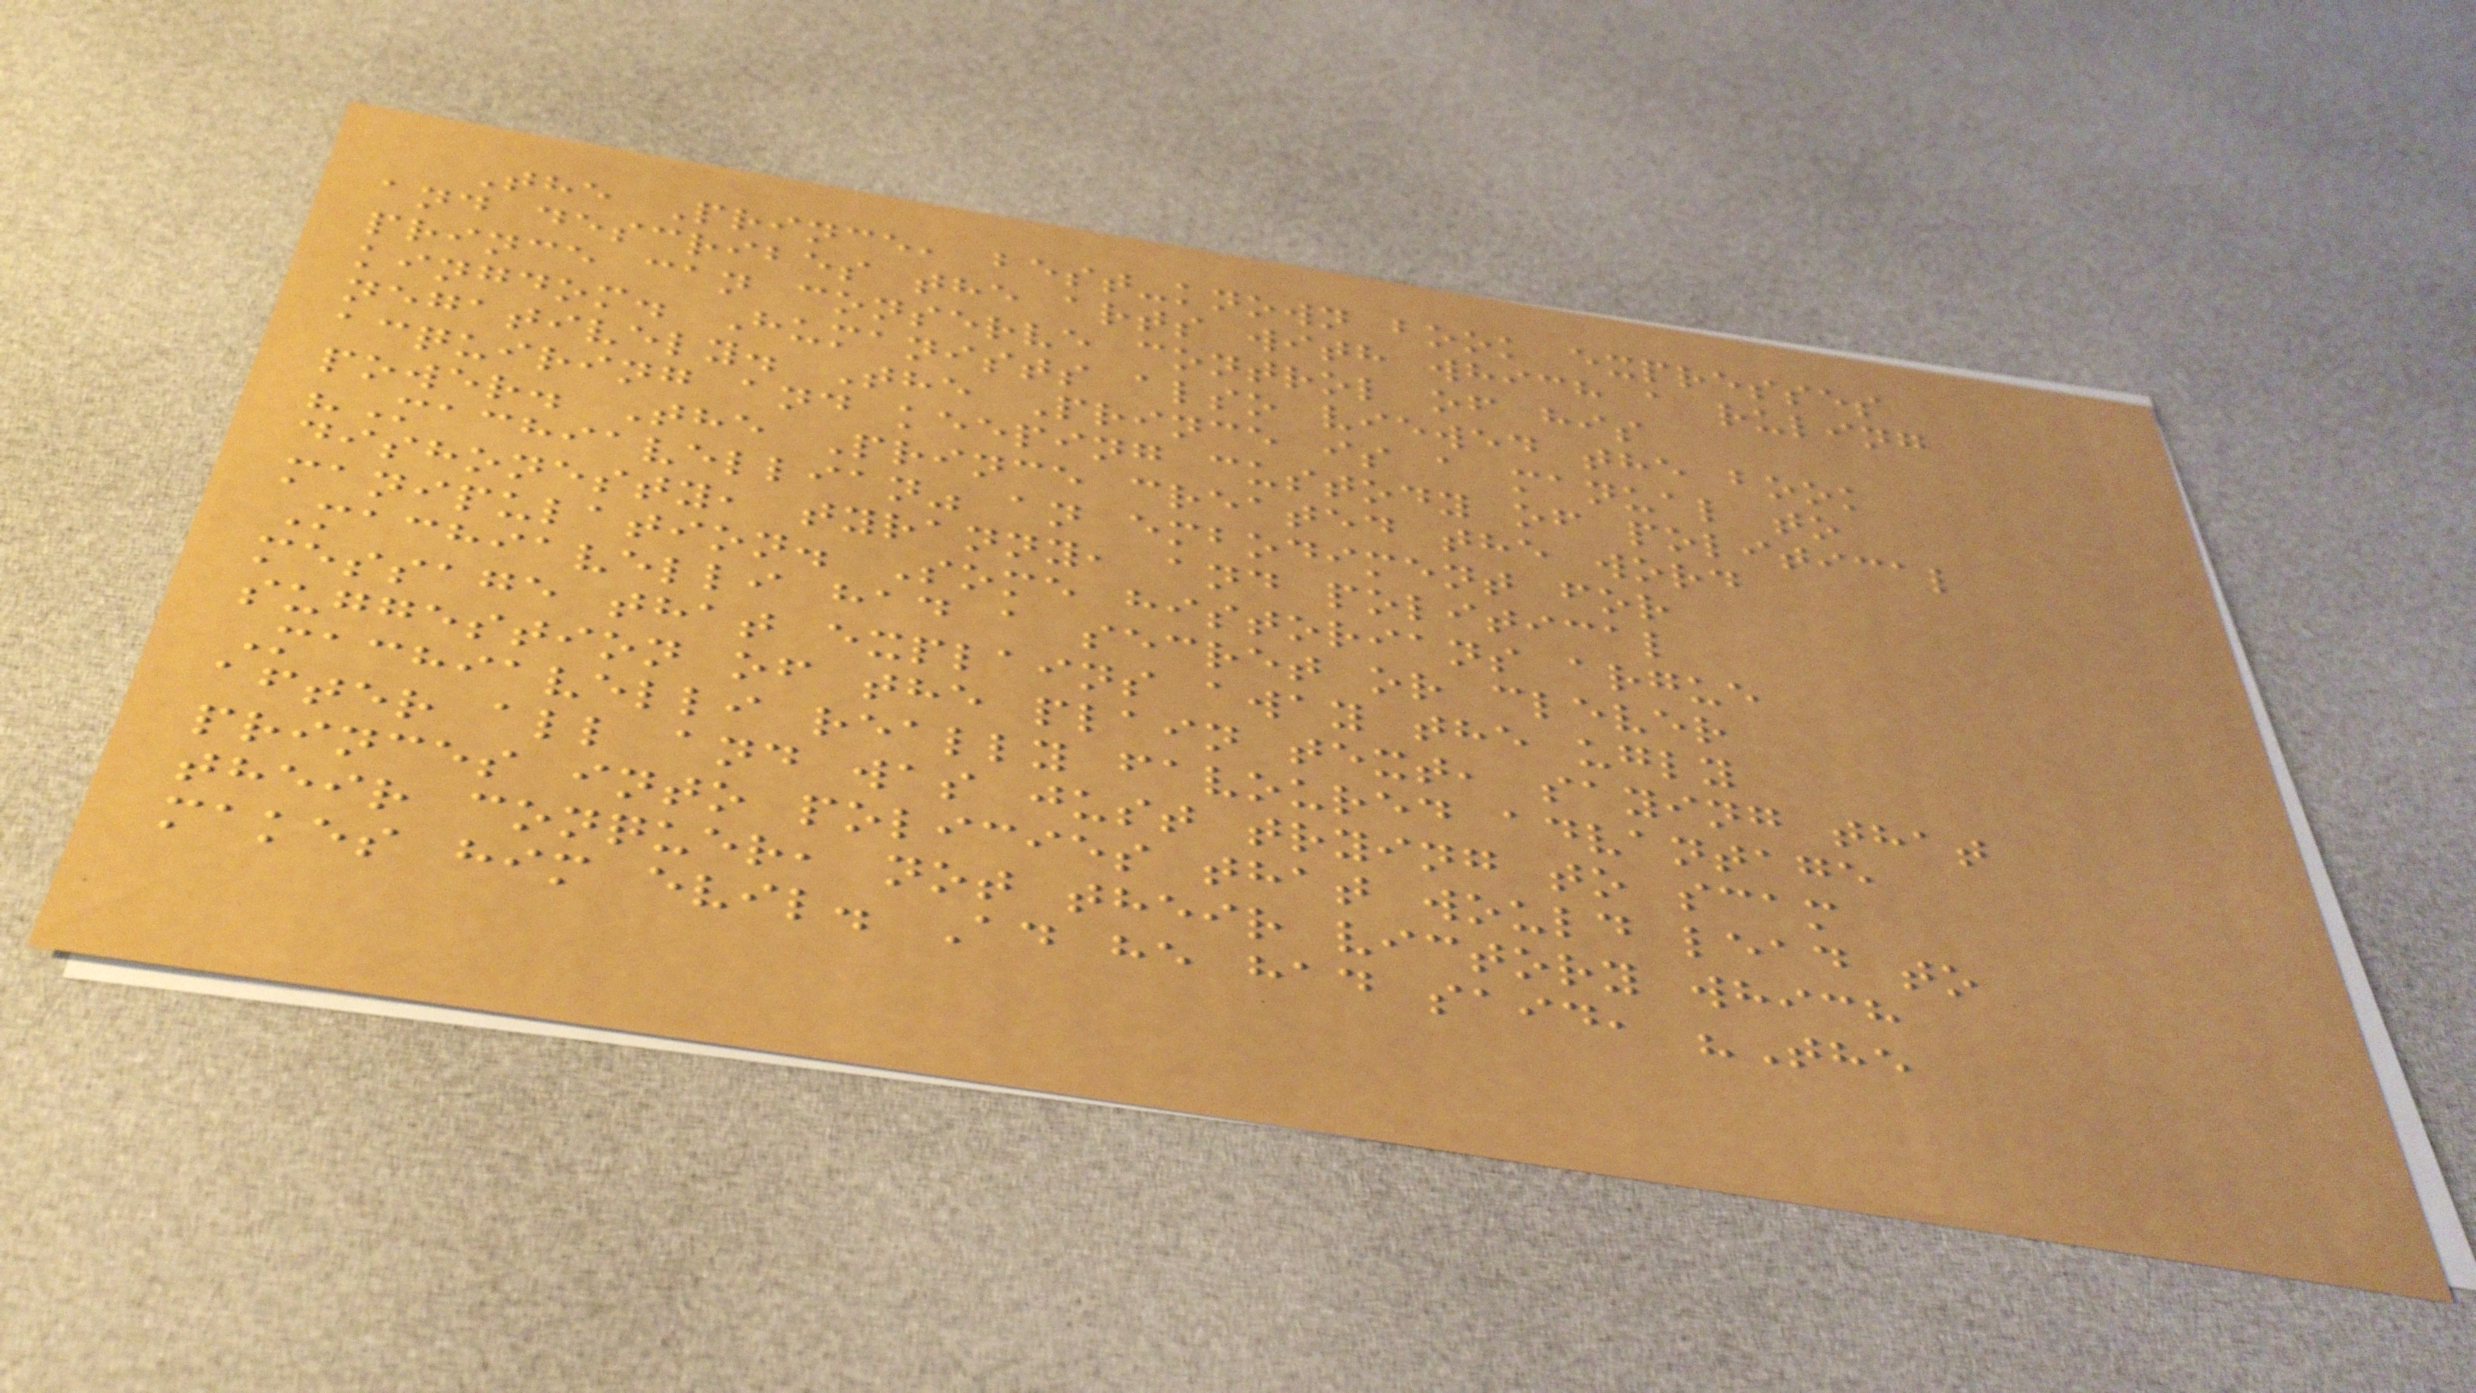The Prince, best-known book expresses
and describes the arts with which a ruling
prince can conserve control of his
kingdom. Humanists also viewed the book
negatively. The Prince is a manual to
acquiring and keeping custody of political
power. The Prince created the word
"Machiavellian" an embodiment for
dishonesty, tyranny, and political
manipulation. Some historians argue
Machiavelli had a secret or clever
message that explains away the ugly
suggestion of the plain text, saying that
Machiavelli really favoured advantage
after all and was just trying to scam
princes into policies that would lead to
their conquer, not their victory which
makes him evil. Ad he had said, "The
